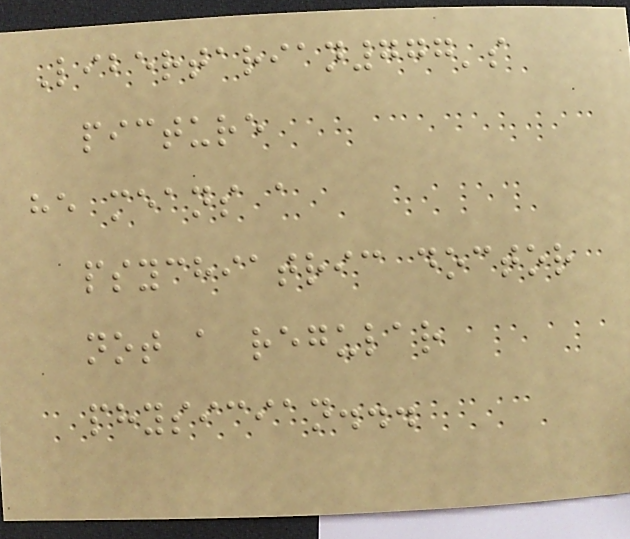Libertarian777's
picture
he means a
psychiatric doctor
not a regular
physician...
